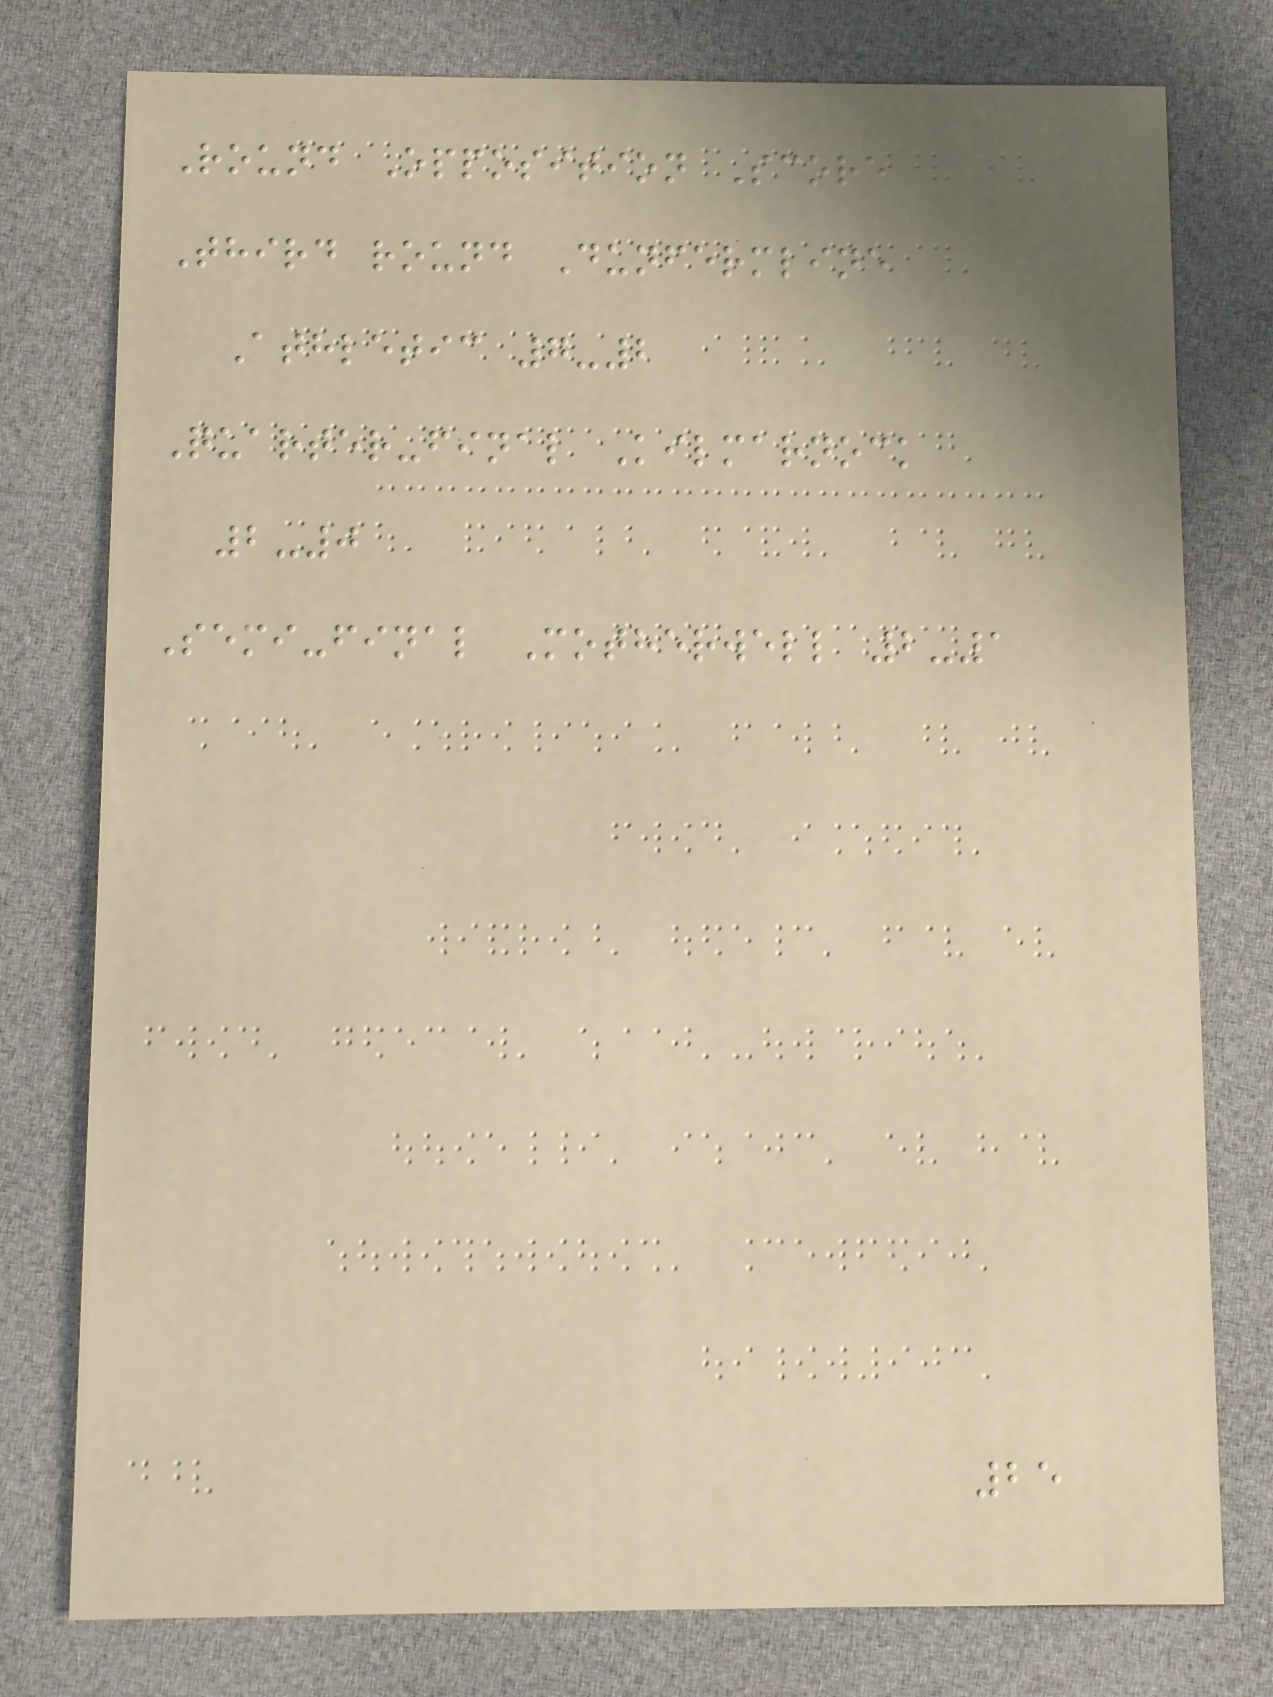Round Opposition Score
Third round Dunfermline
Athletic 7-2
Quarter-final Kilmarnock
2-0
Semi-final Motherwell 2-1
25
